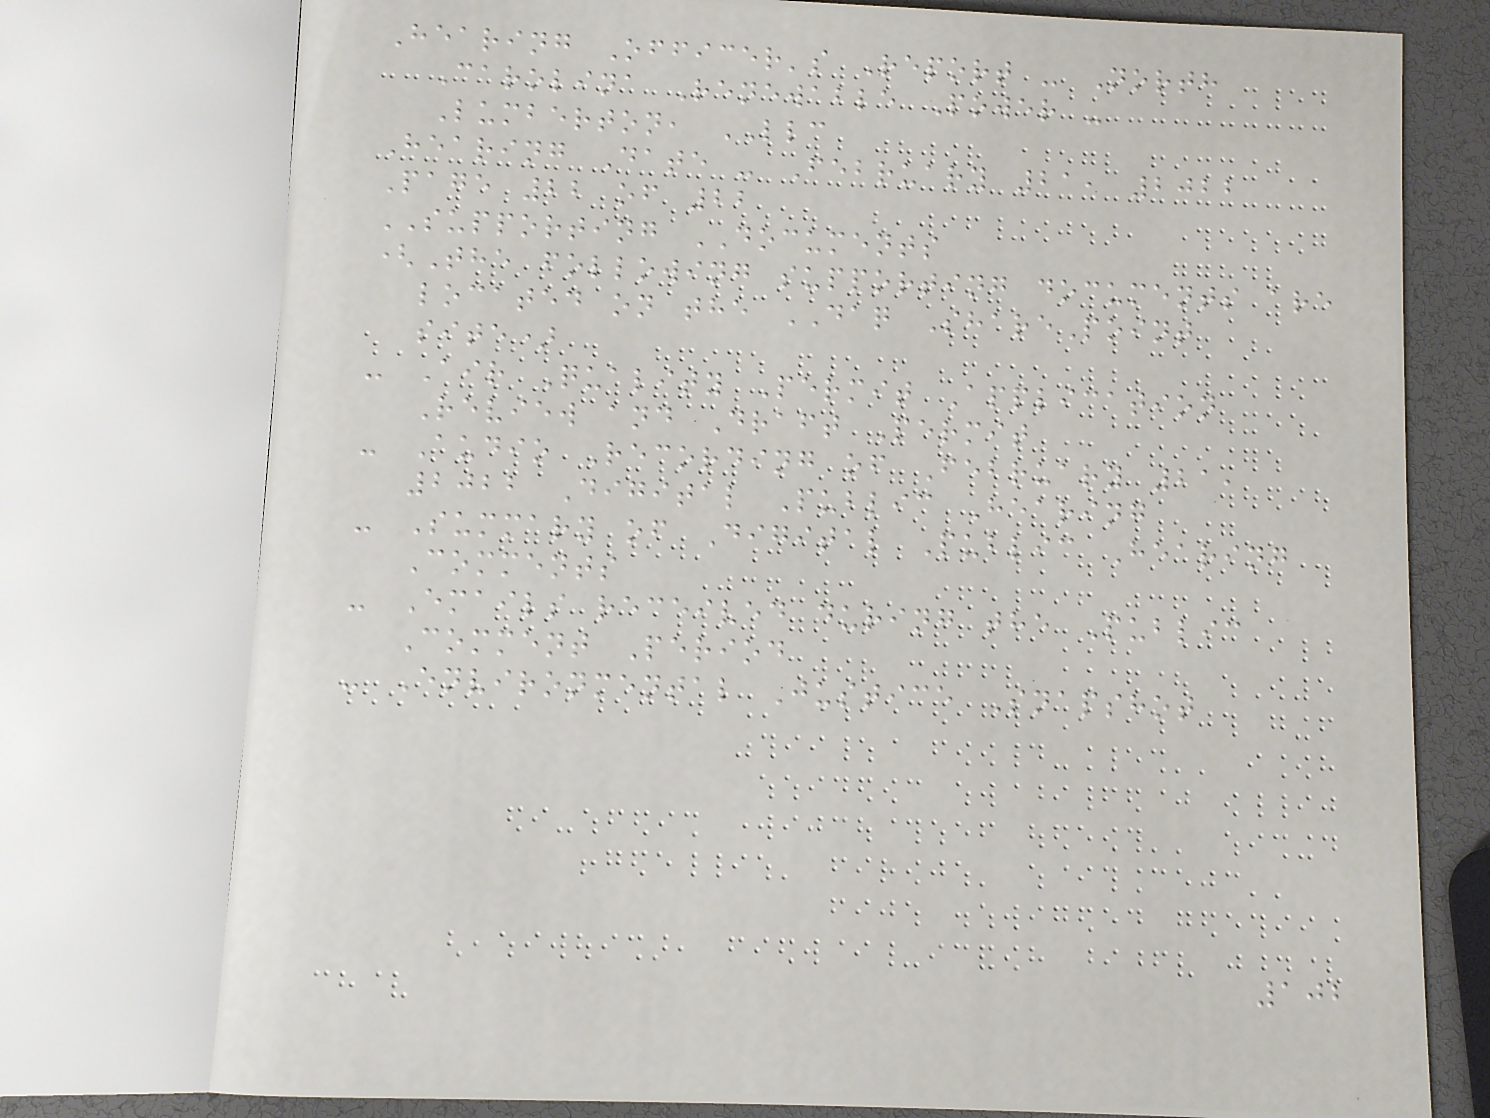Hearing Officer's Report - North
Carolina Renewable Power -
Lumberton, LLC
Hearing Date - February 21, 2022
Page 22 of 22
SUPPORTING DOCUMENTS
(The following supporting documents are
located on the DAQ SharePoint
site)
- Air Quality Permit Application
Review and Draft Permit
- Audio Recording of February 21,
2022 Digital Public Hearing
- Summary of Digital Public Hearing
Comments
- Emails received during the Public
Comment Period
- Environmental Justice Snapshot
102
